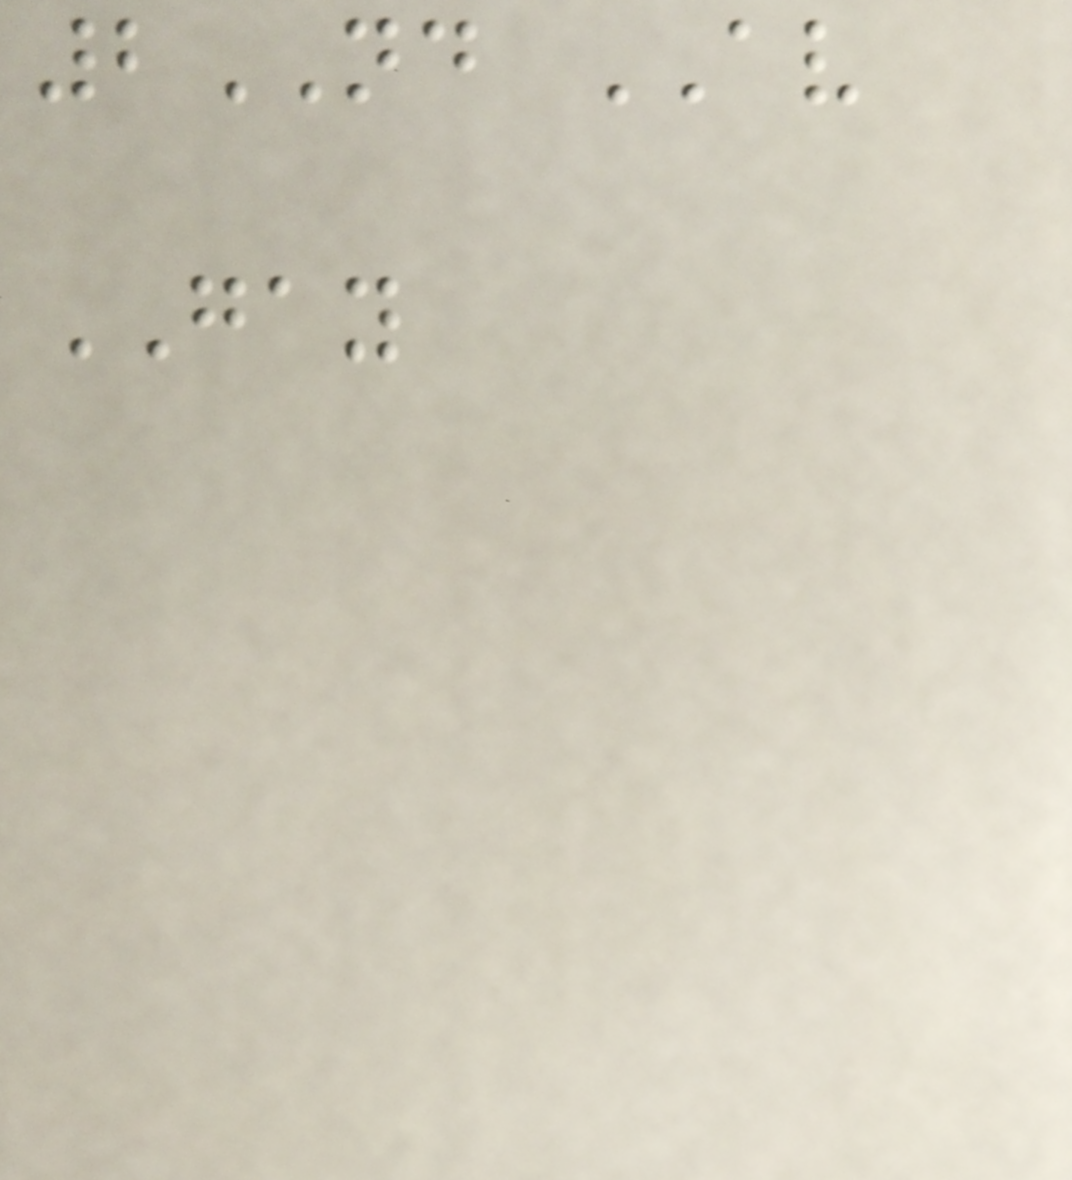2ND AV
GAY
